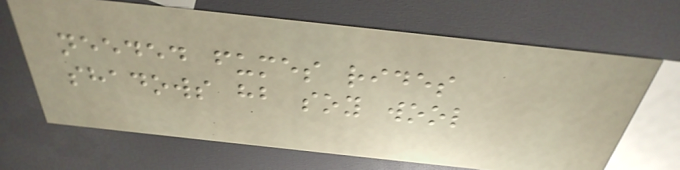needed fumes rides
shadows hb soy wool
